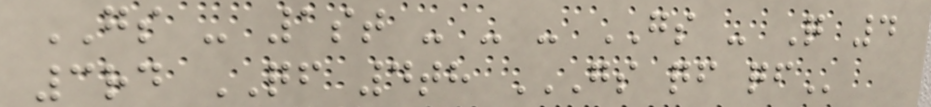GS - 1st - - - GS - Q 4
3rd QF 4th GS QF QF
